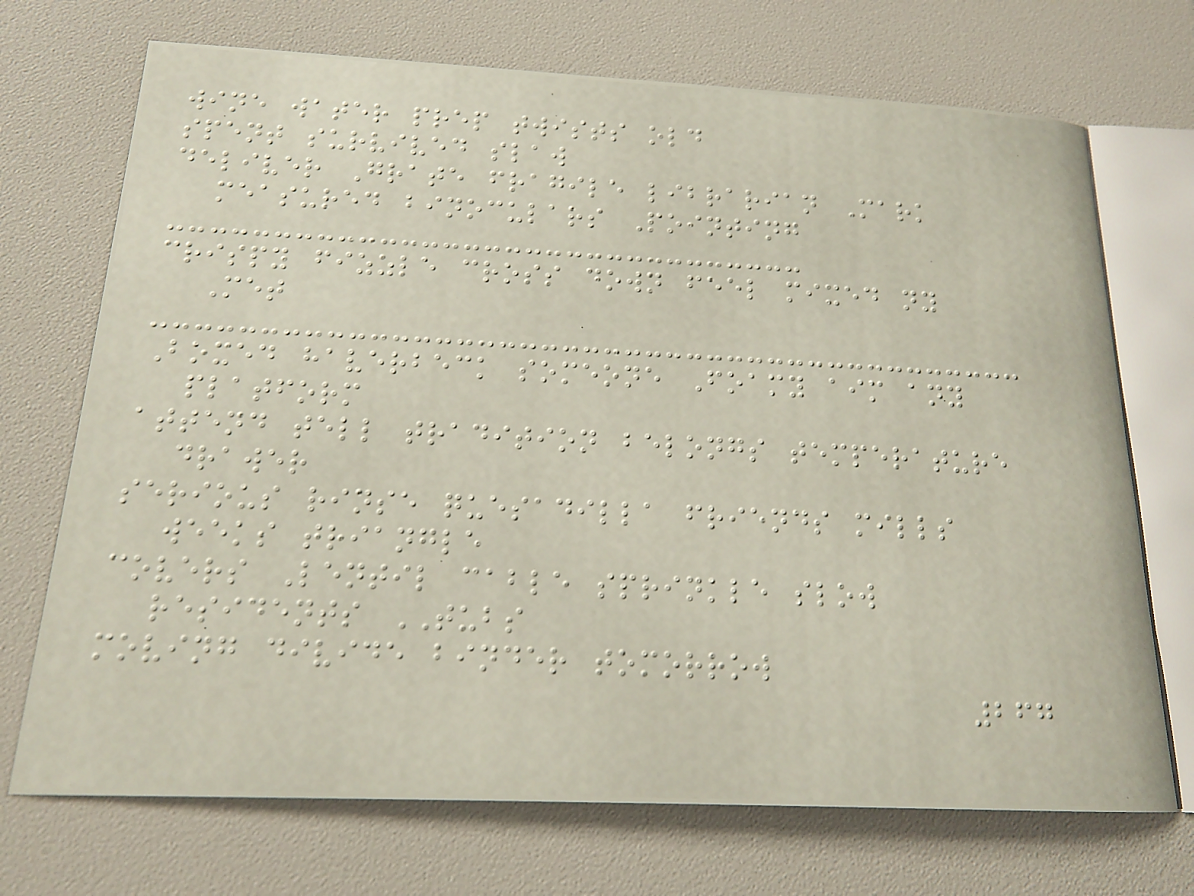wine water prep twists old
spent survived slaw
deliver Grate fragile librarian Mark
measured binoculars Pointing
crispy fizzle cross down feel mixed ny
Met
Boxed haverbeck someone Foamy aim any
platform
attend tell tradition belongs temperature
drawer
serious rinse quesadilla friends mills
weeks triangle
covers Lentil cable sprinkle slow
residents TUBS
moving divide binder tomorrow
267
